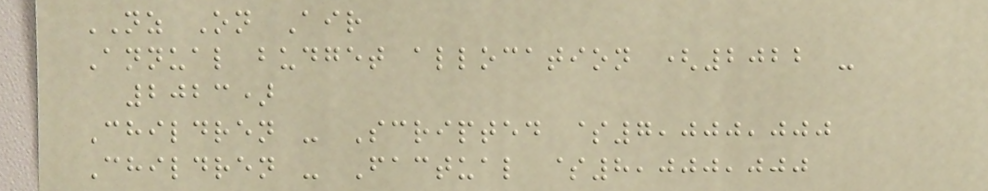NZ On Air
Annual budget allocation (2022 -
2023)
Children - Scripted $7,000,000
Children - Factual $8,000,000
